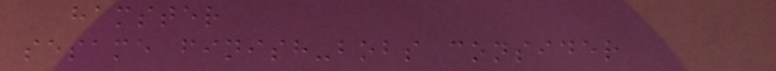hamster
sesame finish-bobs consider
